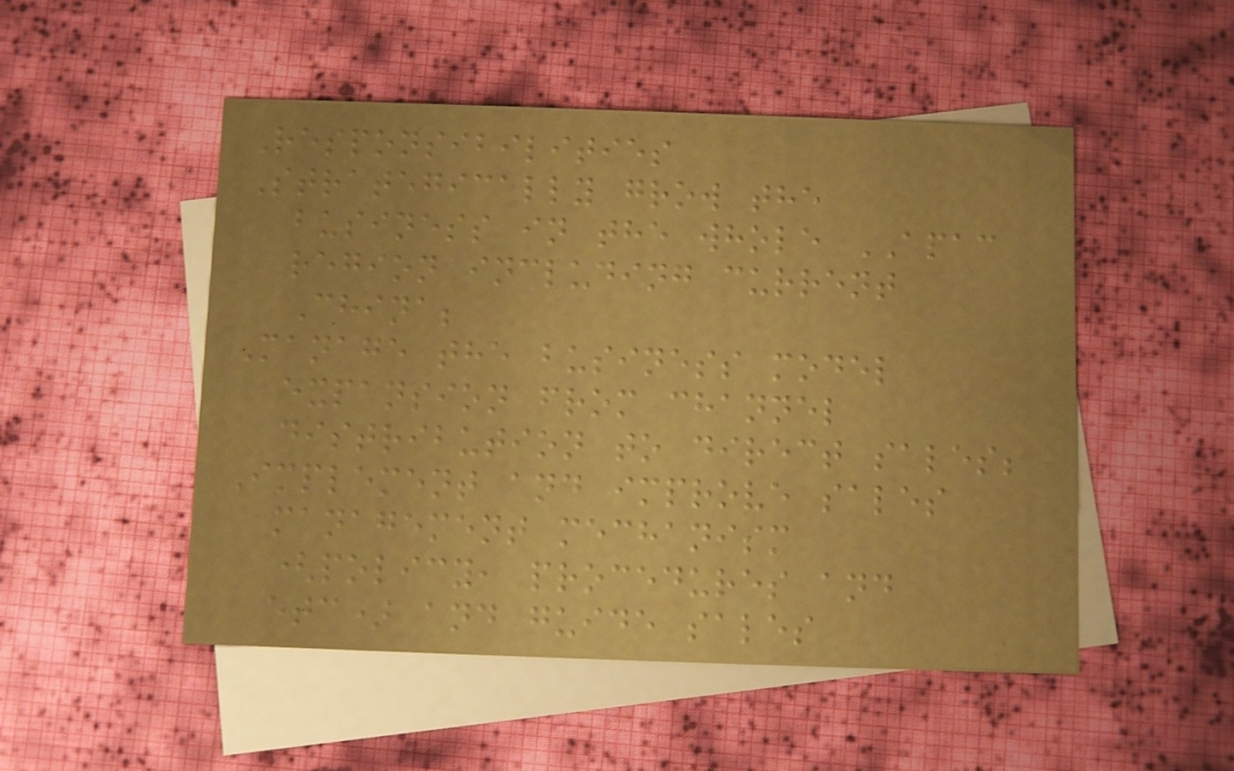Responsibilities
Strategically grow the
business in the whole APAC
region including current
China;
Manage the business model
expansion from channel
distribution to direct sales;
Implement and improve sales
management mechanism
(policy, procedures and
etc) and guide sales
